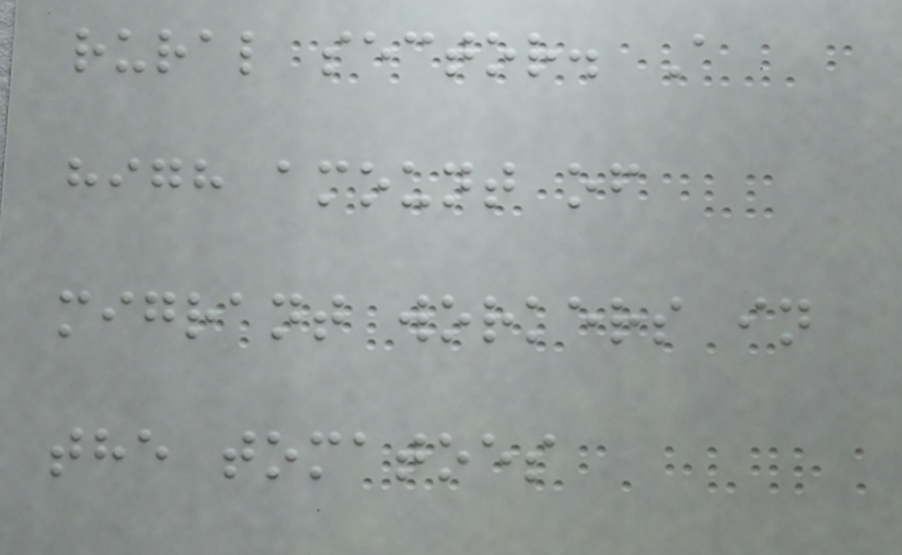rural sector. A
high amount of
migrant workers in
the tomatoes
